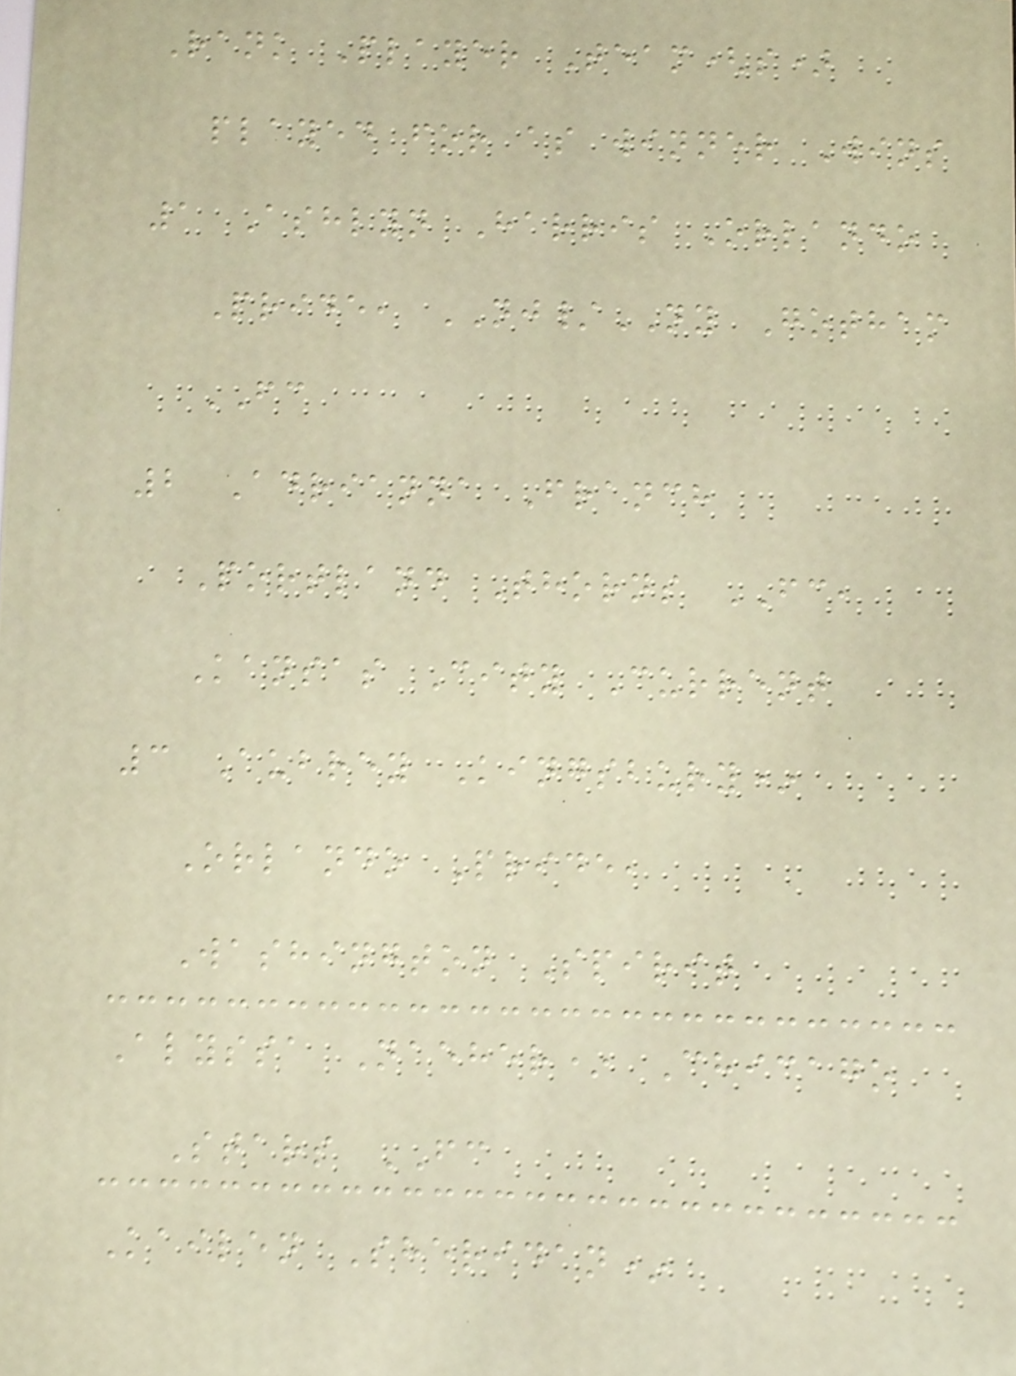Rank Player Team(s)
played for as winner Wins
1 Ashlyn Harris Orlando
Pride, NJ/NY Gotham
FC
2 Adrianna Franch
Portland Thorns FC,
Kansas City Current
3 Aubrey Kingsbury*
Orlando Pride,
Washington Spirit
Alyssa Naeher* Chicago
Stars FC
Kailen Sheridan*
